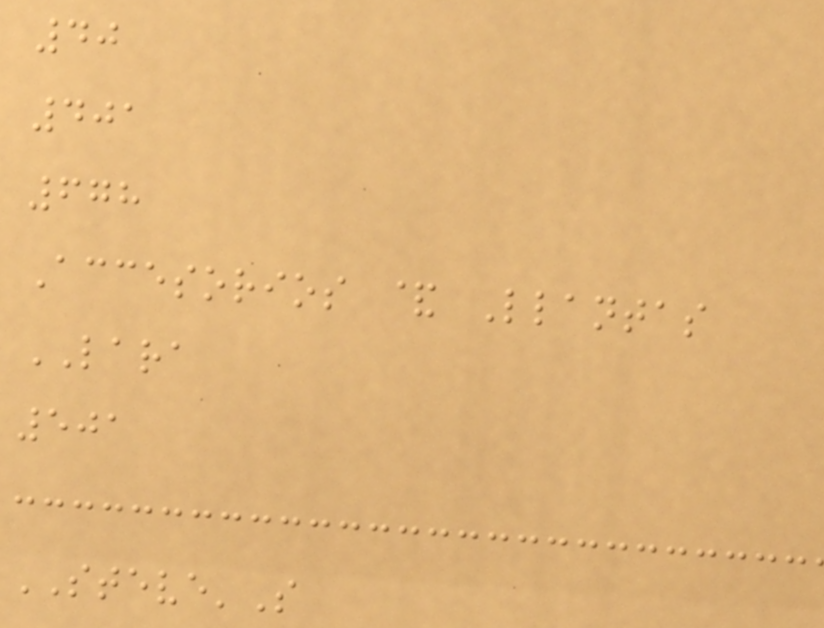40
401
678
Accesorios & Llantas
LARA
501
STEVE'S
